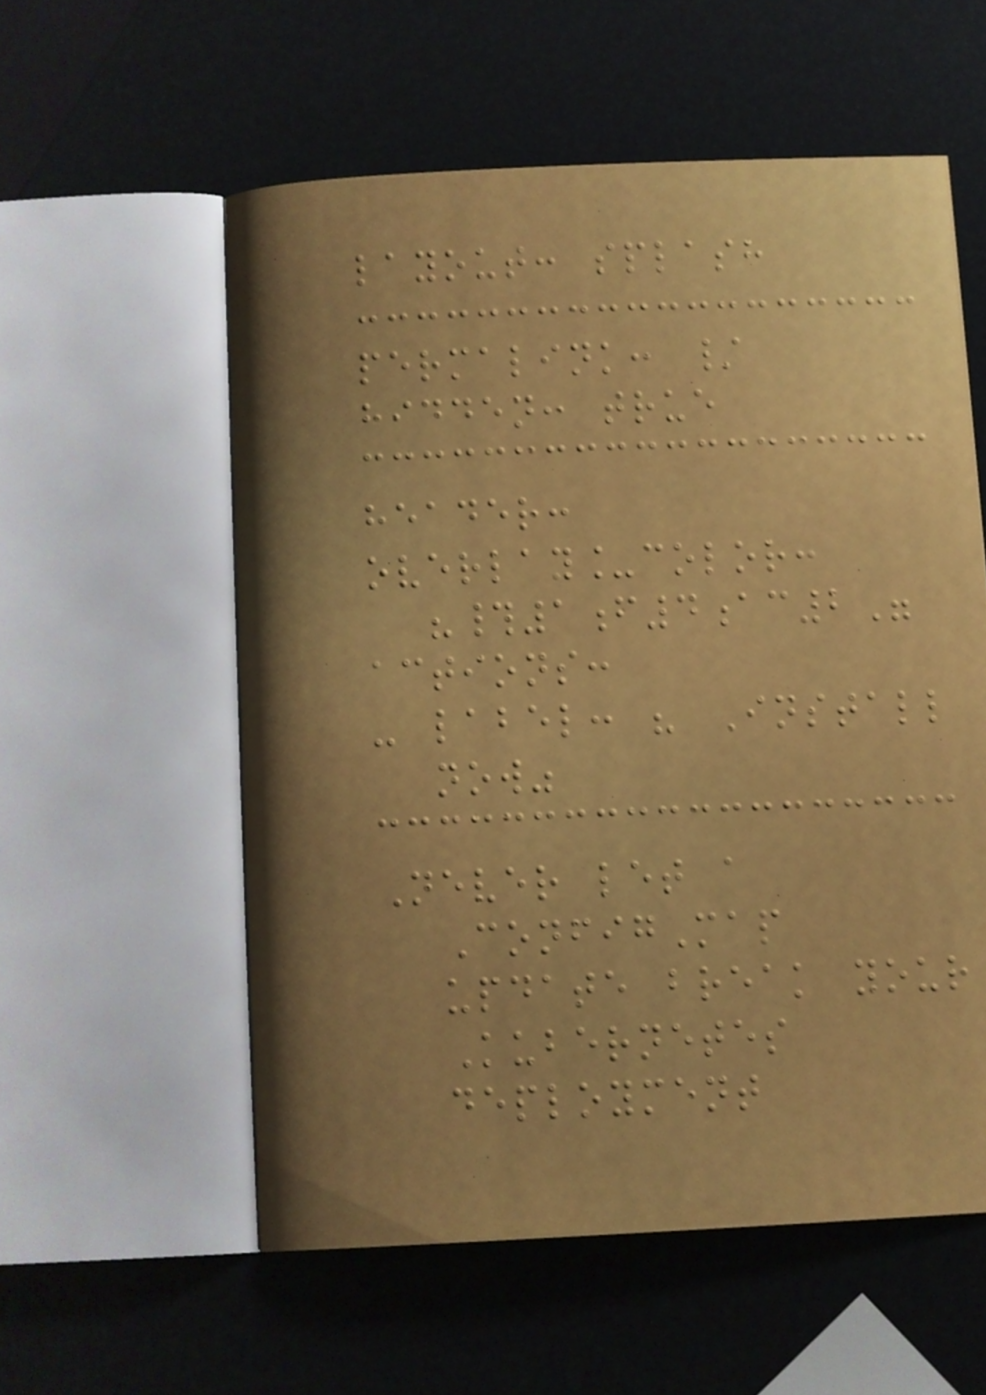layout: splash
permalink: /
hidden: true
header:
overlay_color:
"#1f4ac2"
actions:
- label: " Install
now"
Never let a
ConfigMap
update break your
Kubernetes
deployment
